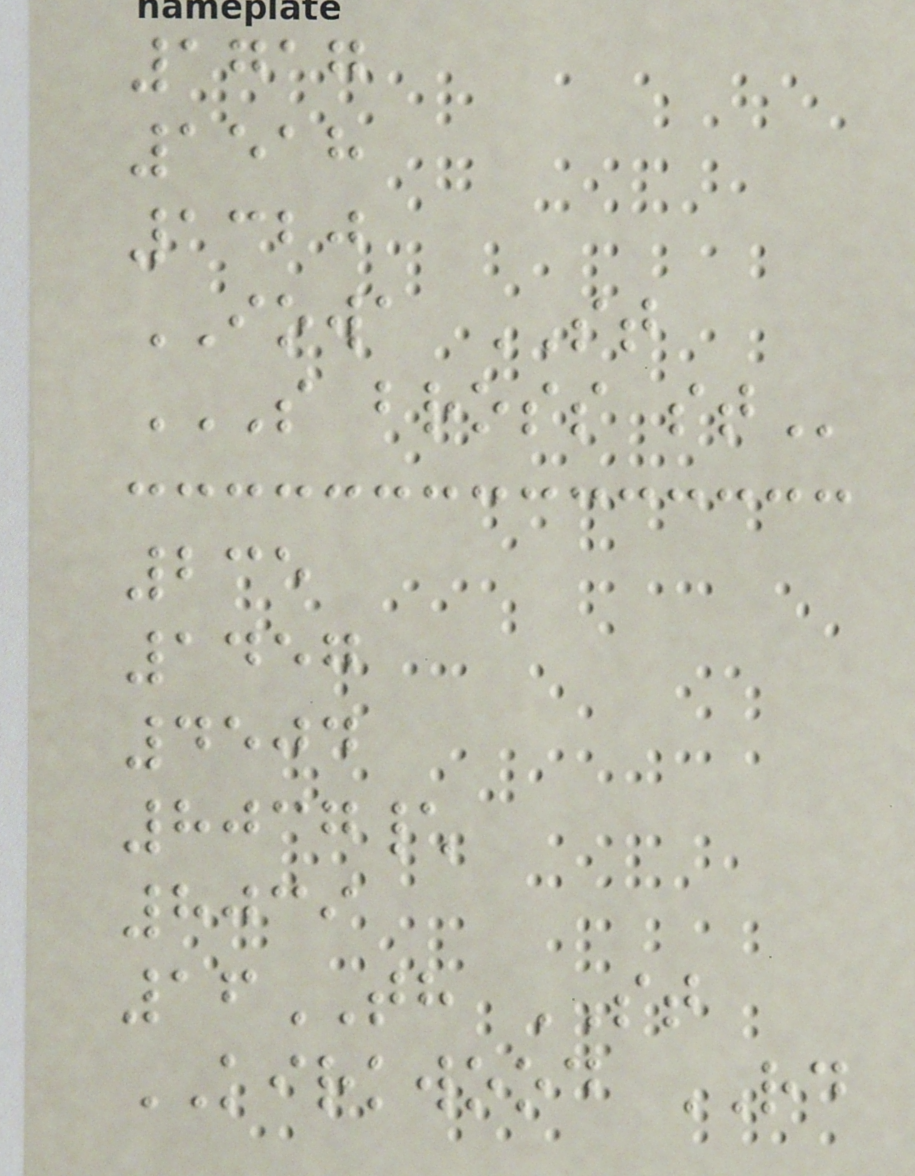1717
1518
1320
IOWA ST
S BROSS ST
235
1457
4504
8037\
8039
16TH ST
KIRKWOOD RD
